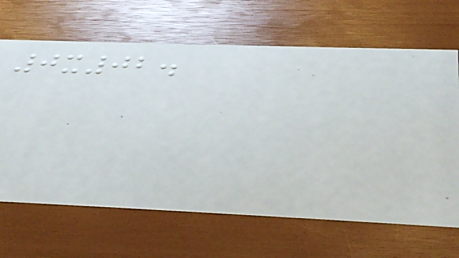0x02.
